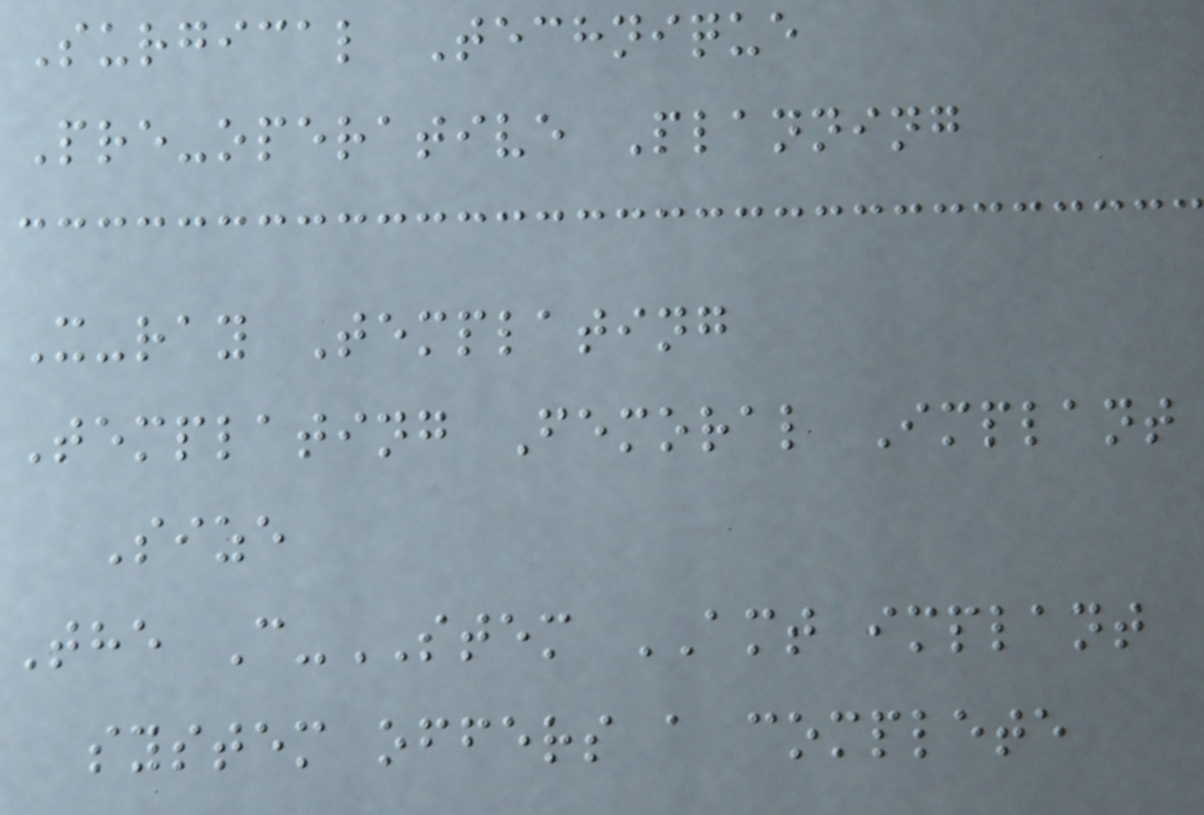Surgical Technique
Pre-operative Planning
X-ray Templating
Templating Femoral Implant
Size
The C-STEM AMT implant
system offers a complete
